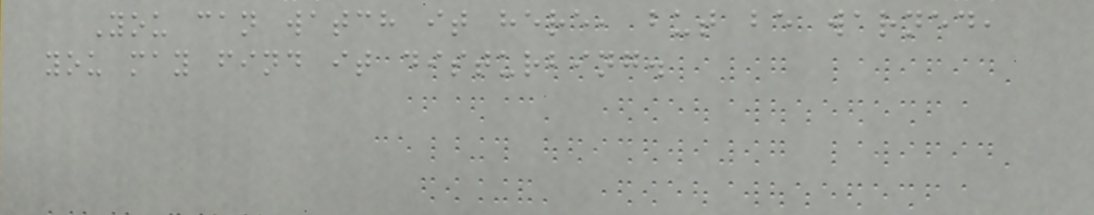You can watch it here, but be warned,
you may find it disturbing.
